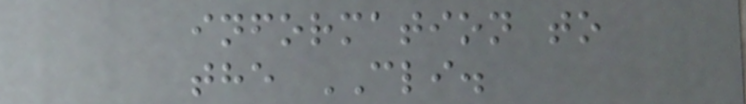information to
the CLI.
